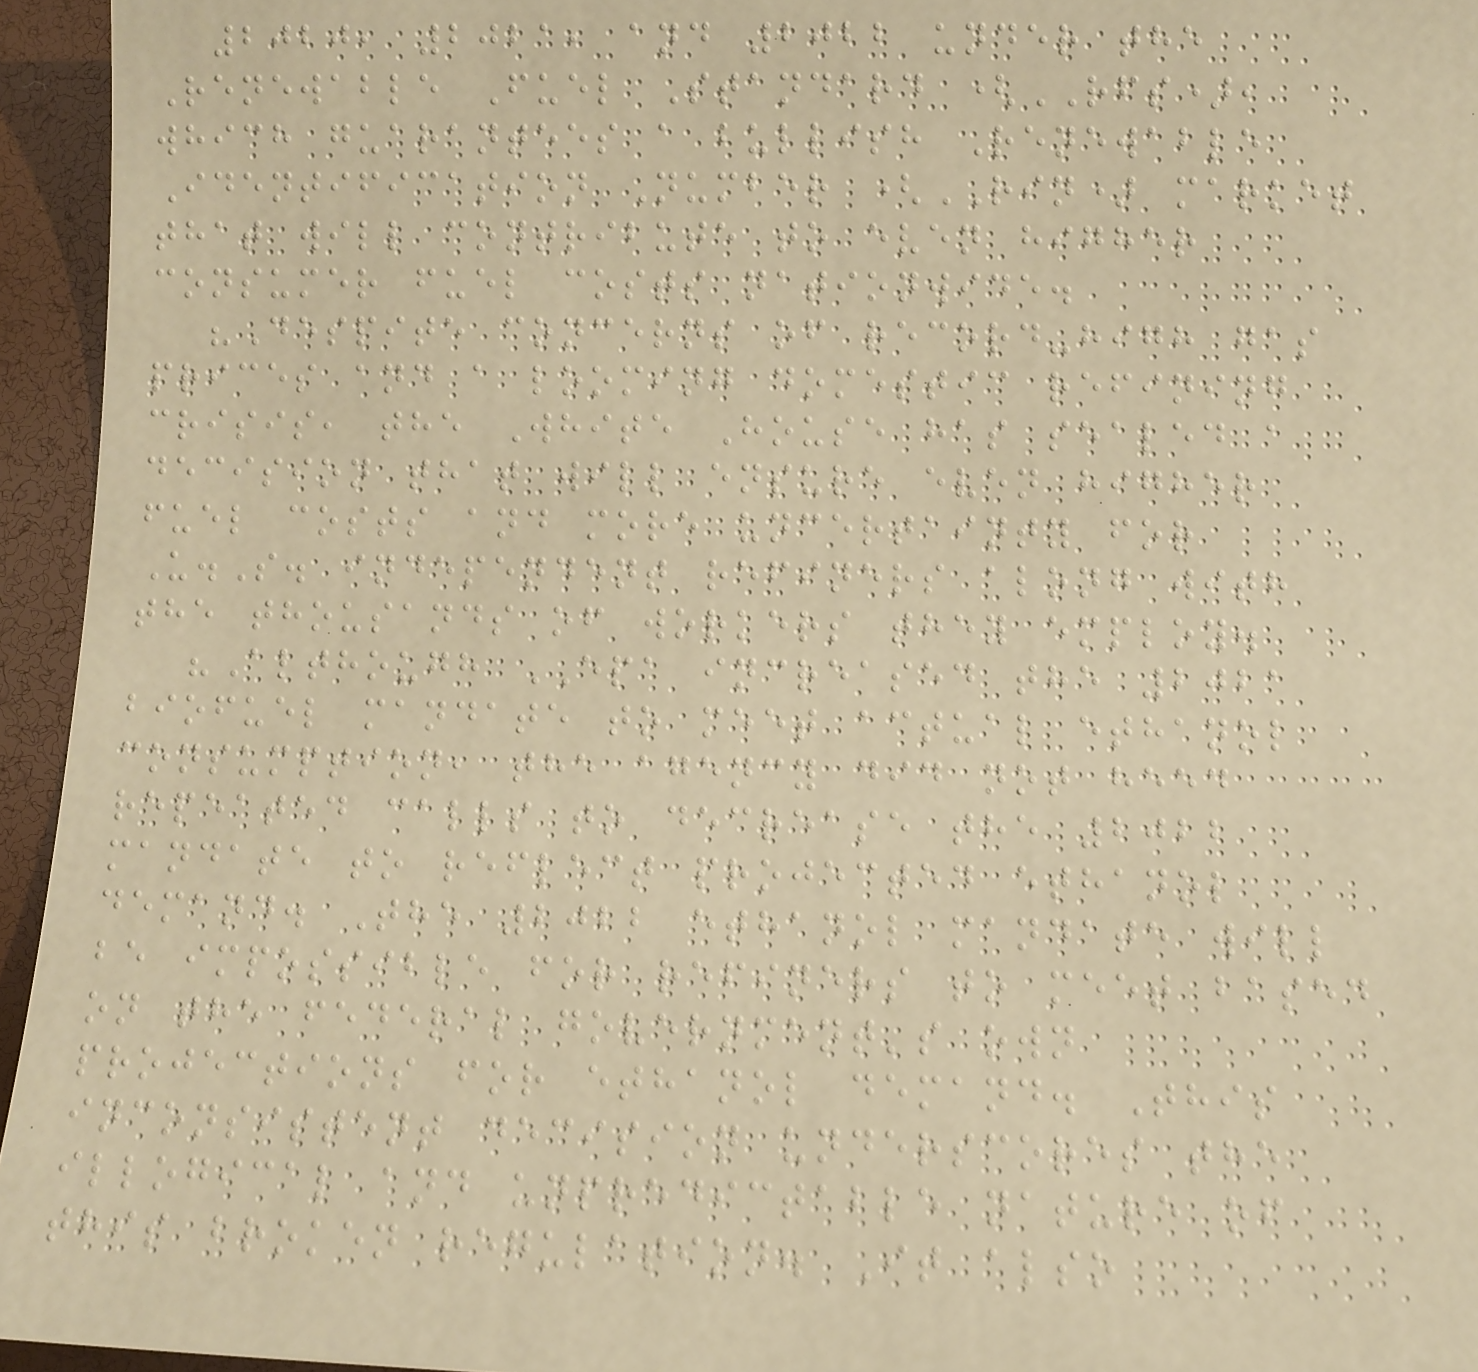2020, 2021, and 2022 under the
Renewable Fuel Standard (RFS),
which guarantees a bullish Renewable
Identification Number (RIN) market
that will contribute to even higher
consumer fuel costs nationwide.
"Despite concerns of record-high gas
prices and a looming domestic refining
crisis, the White House has sealed a
decision that will ensure even higher
fuel costs and more uncertainty for
U.S. independent refiners along with
the thousands of workers they employ.
"Although EPA increased the 2021
biofuel mandate to meet actual ethanol
consumption, the agency did not heed
repeated calls to decrease the 2022
mandate to reflect projected ethanol
demand. The 2022 ethanol mandate will
be impossible for refiners to meet based
on the federal government's own
projections for ethanol demand. This
inconsistent decision underscores the
illogical and unpredictable nature of
this broken regulation. It also
